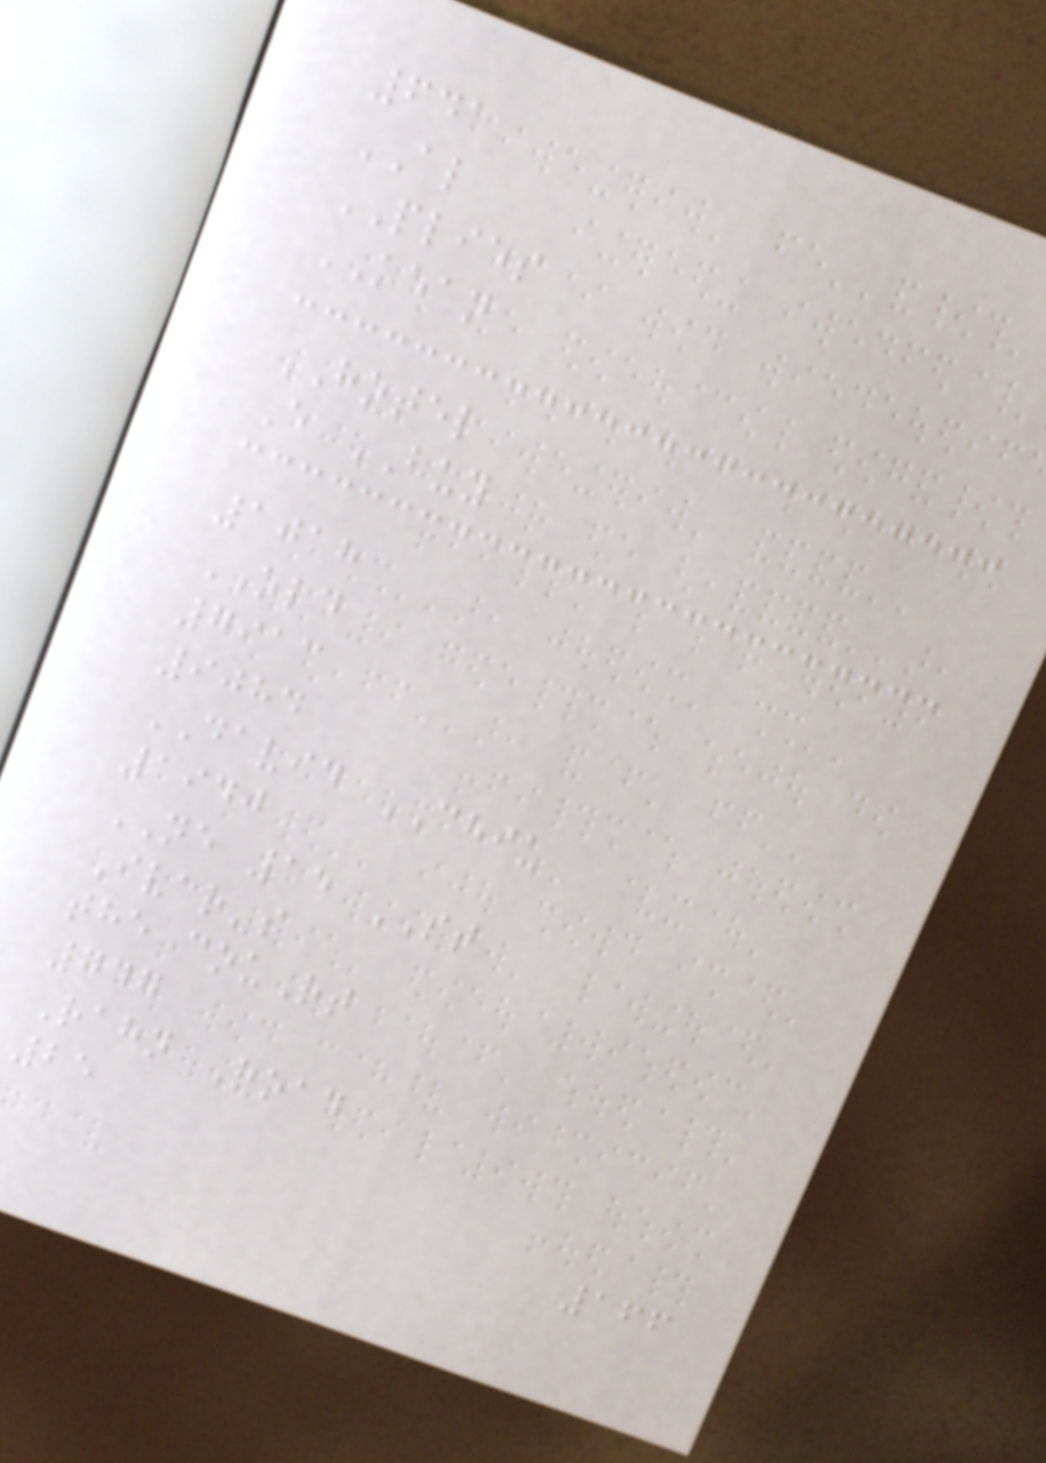641
AL
PLIES
KEAN
HOTEL
E BUY
1018
OLD
7913
9084
DAVID CHIU
1940
NE 15 ST
Ivar's
the couRt
747
Rahn Road
25
166
